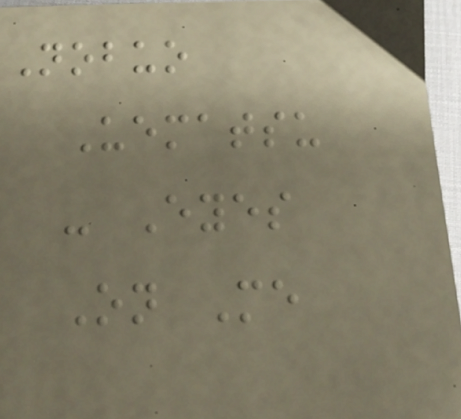Nobuo
Uematsu
- Eyes
On Me
